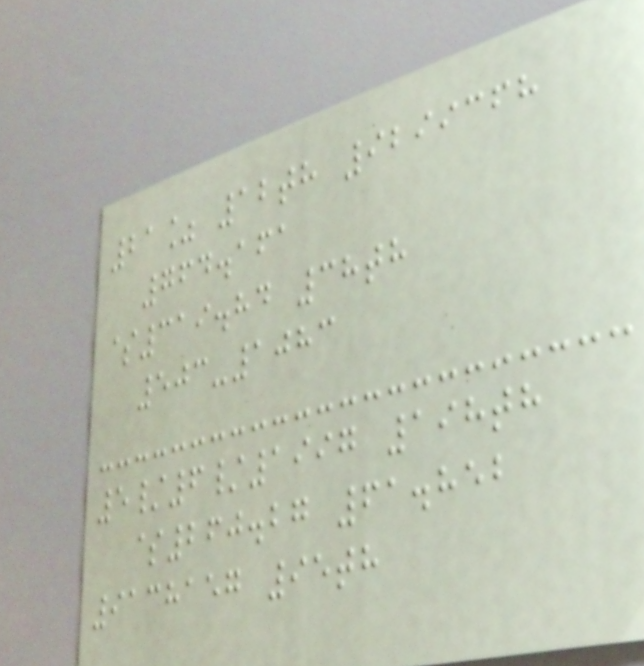21% 12th 9299368
764.161
$319.84 38th
503-1083
5/6/1997 198th
$260.27 61.852
9138157 95th
